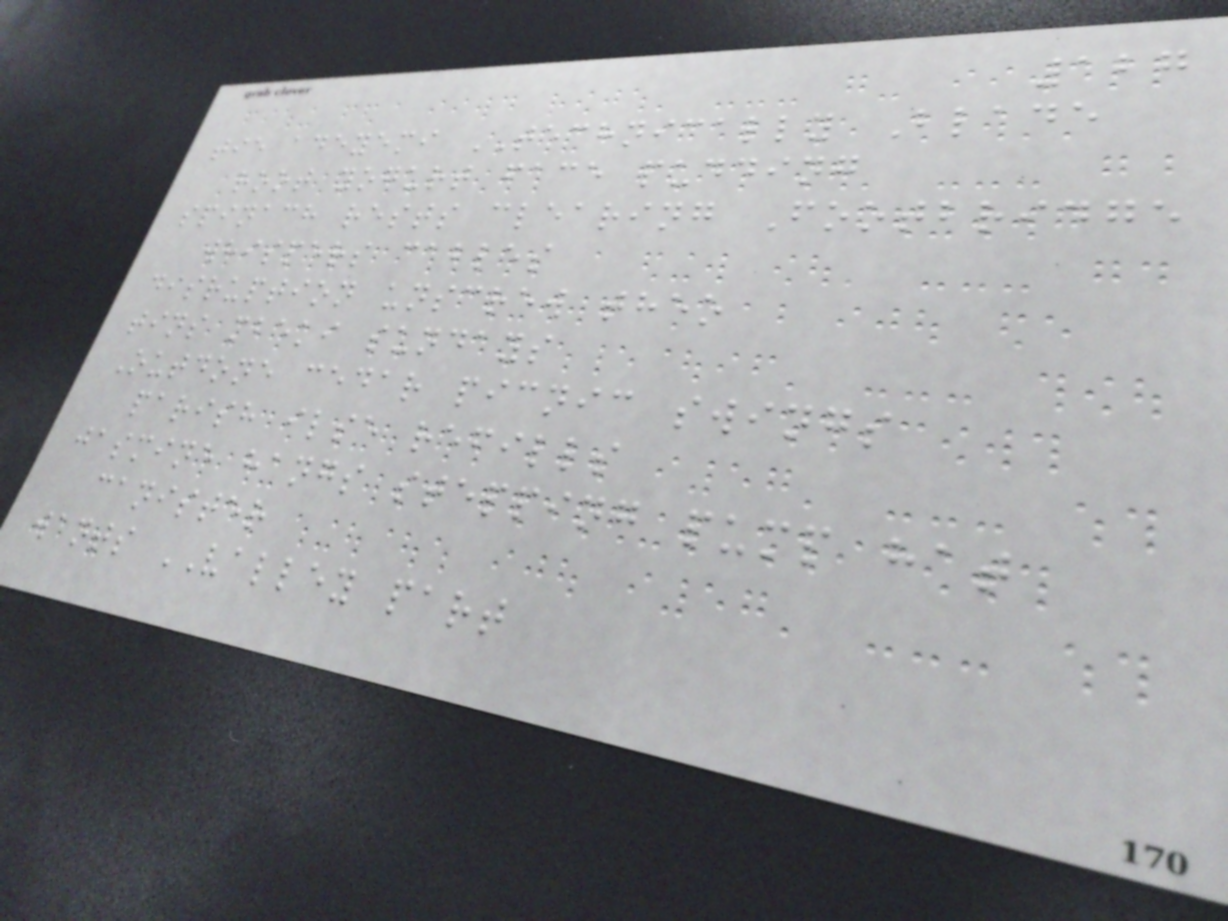127
tie adeyemi TECHNICALLY Blade
root yogurt face pudding
spinach rests clearing Footbridge
whispers cables
disruption unscrew theo
tins mbeki sundays
Outdone cedar picnic swings
parish ilse refills
jasmine hangs stepping pump hat
canister
wants VALLEY part
